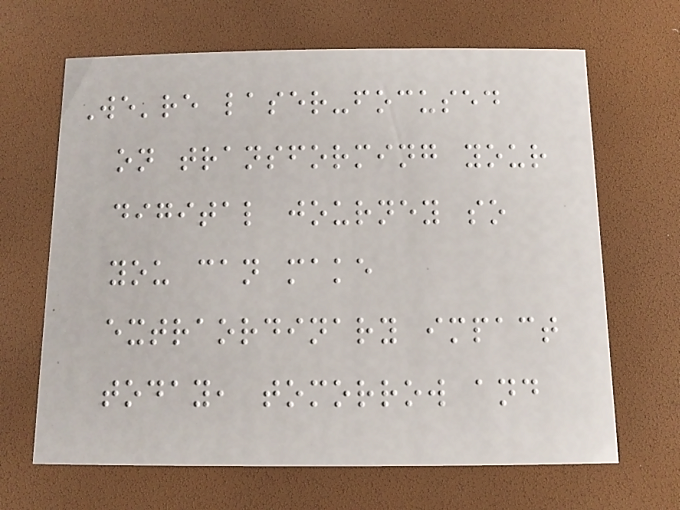We're laser-focused
on transforming your
digital journey so
you can make
extraordinary impact
today, tomorrow and
